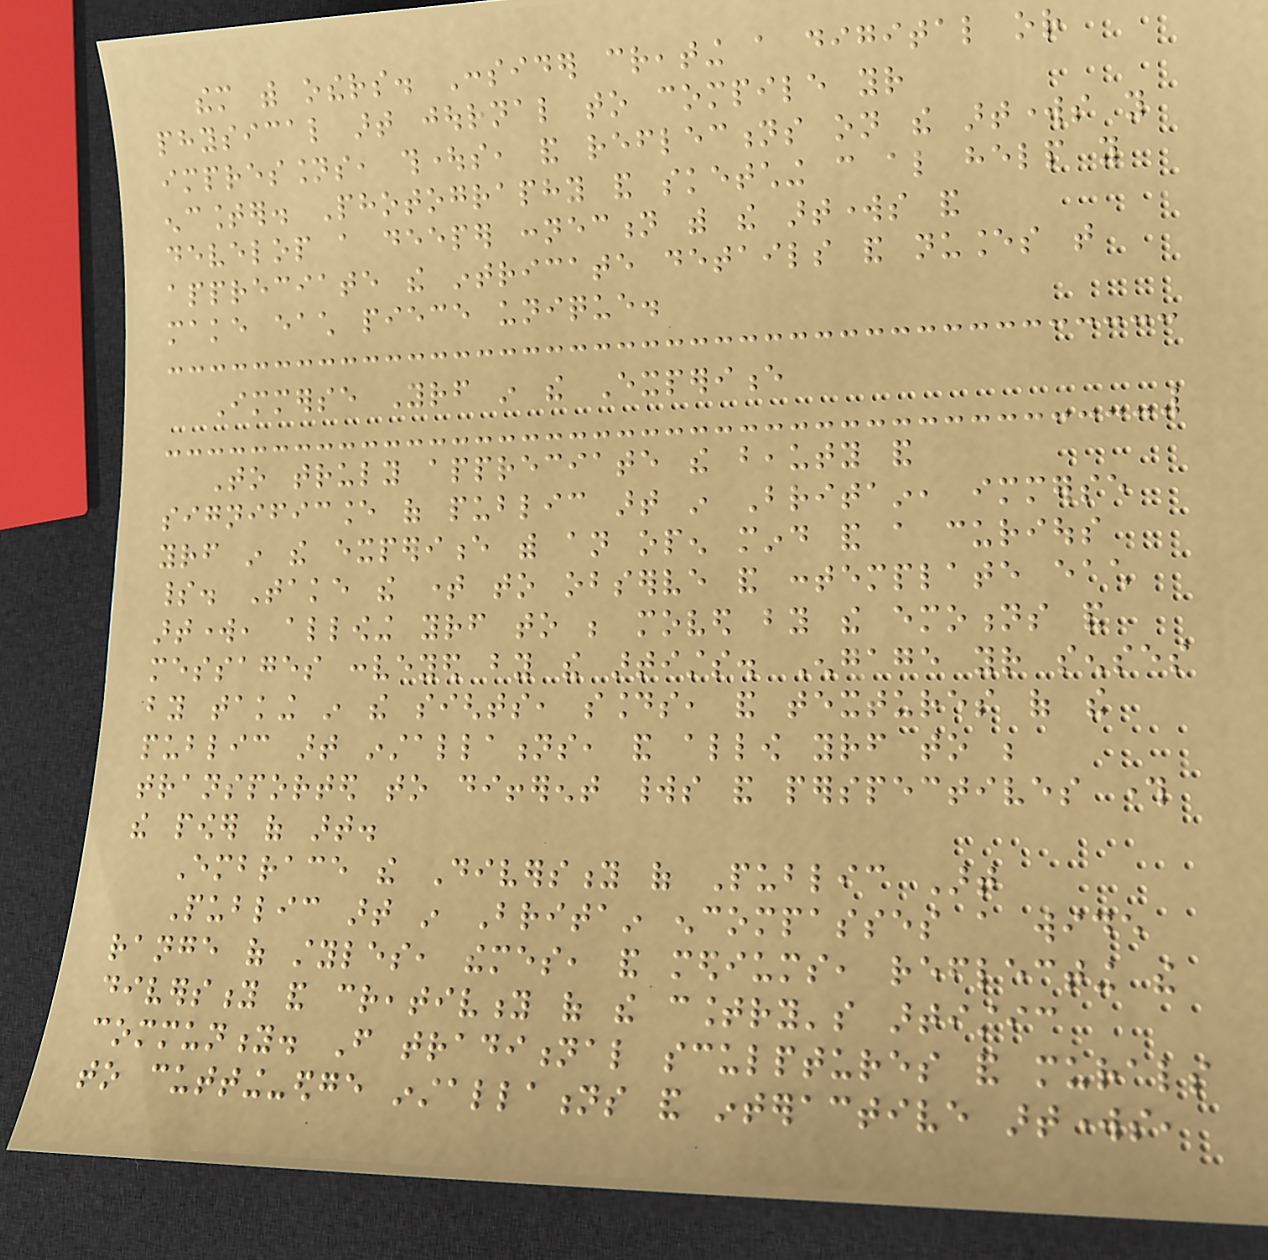them with others. Consider creating a digital or
physical art journal to compile your
impressions, thoughts, and reflections on the artworks you
encounter. Photography and sketching can also help you
develop a deeper connection with the artworks and
appreciate the intricate details and nuances that
make each piece unique.
Immerse Yourself in the Experience
To truly appreciate the beauty and
significance of public art in Britain, immerse
yourself in the experience with an open mind and a curious
spirit. Take the time to observe and contemplate each
artwork, allowing yourself to be moved by the emotions and
messages conveyed by the artists. Engage your senses
by taking in the sights, sounds, and textures of the
public art installations, and allow yourself to be
transported to different worlds and perspectives through
the power of art.
Embrace the Diversity of Public Art
Public art in Britain encompasses a wide
range of styles, themes, and mediums, reflecting the
diversity and creativity of the country's artistic
community. From traditional sculptures and murals
to cutting-edge installations and interactive artworks,
